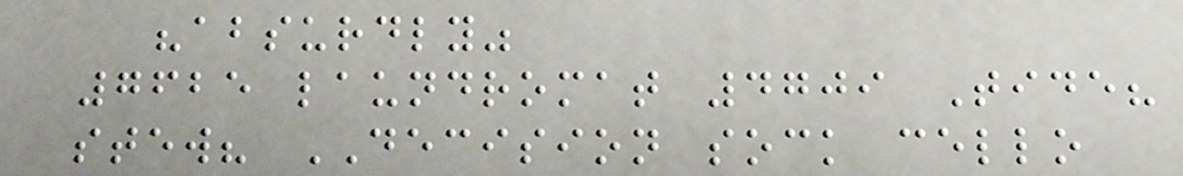"absurdly"
7625 laundromat 4709 Tide?
stew? DECISION sock cello
